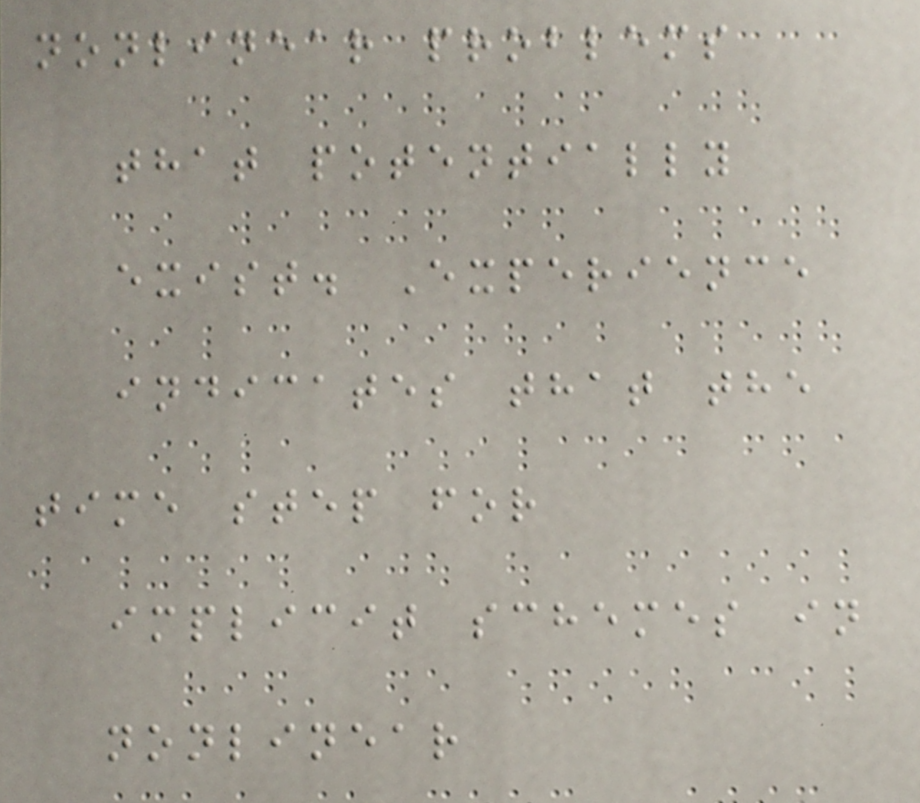nonlinear problems
that potentially
exist. Experience
indicates that the
time step for
implicit schemes in
nonlinear
